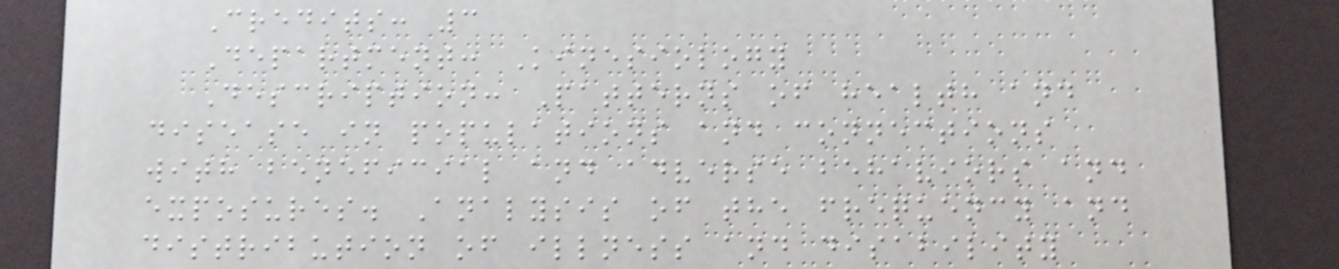Credits: 3
Department: Kinesiology
Description: Patterns of health and
disease in populations and connections
with beneficial and adverse behaviors and
exposures. Analysis of the frequency and
distribution of illness and disability
